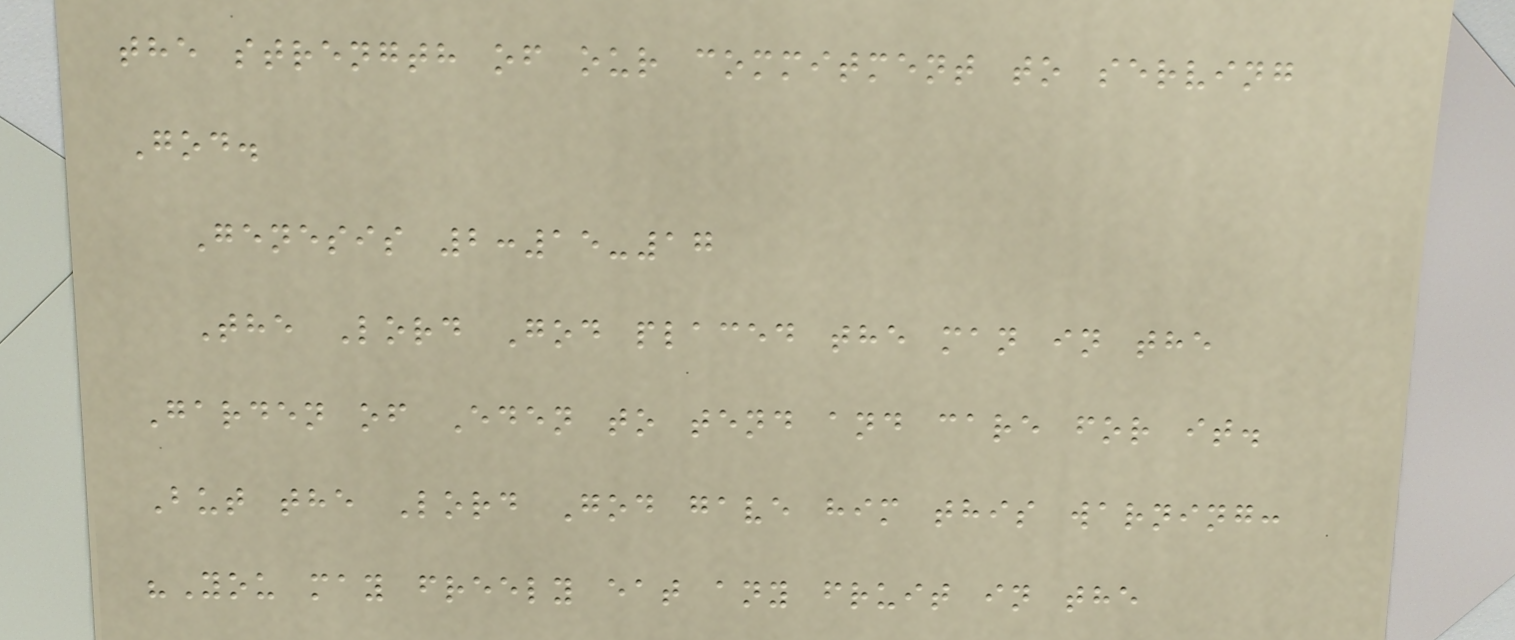the strength of our commitment to serving
God.
Genesis 2:15-17
The Lord God placed the man in the
Garden of Eden to tend and care for it.
But the Lord God gave him this warning:
"You may freely eat any fruit in the
